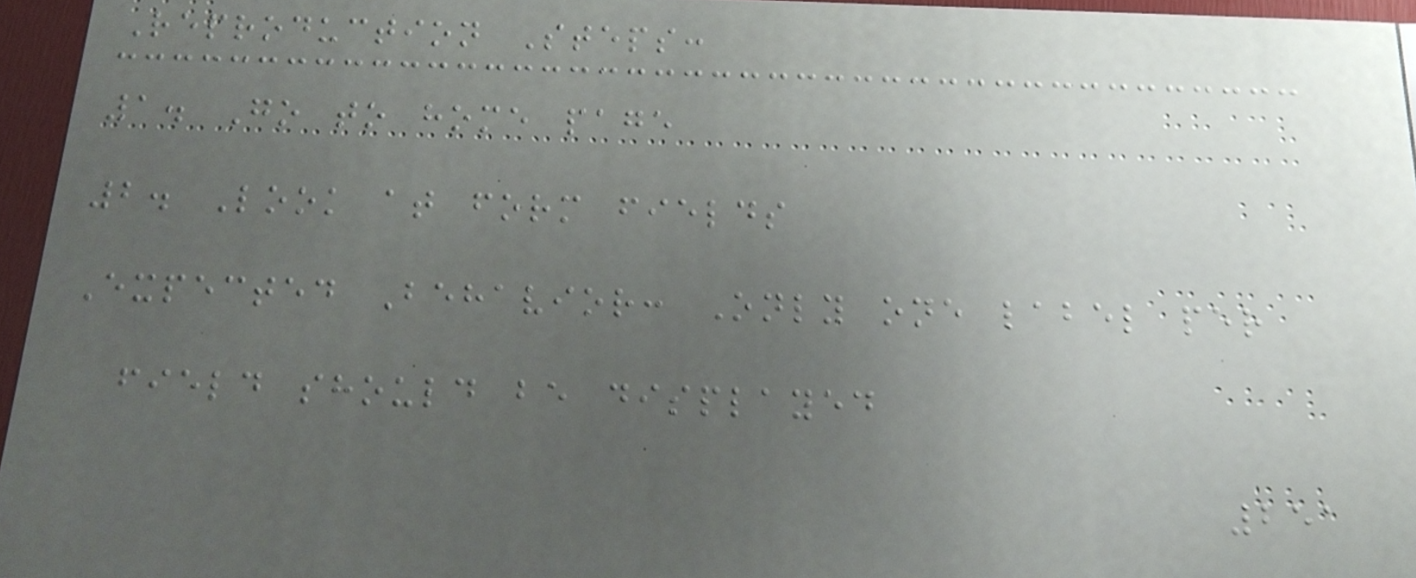Reproduction Steps:
1. Go to home page
2. Look at form fields
Expected Behavior: Only one label per
field should be displayed
251
